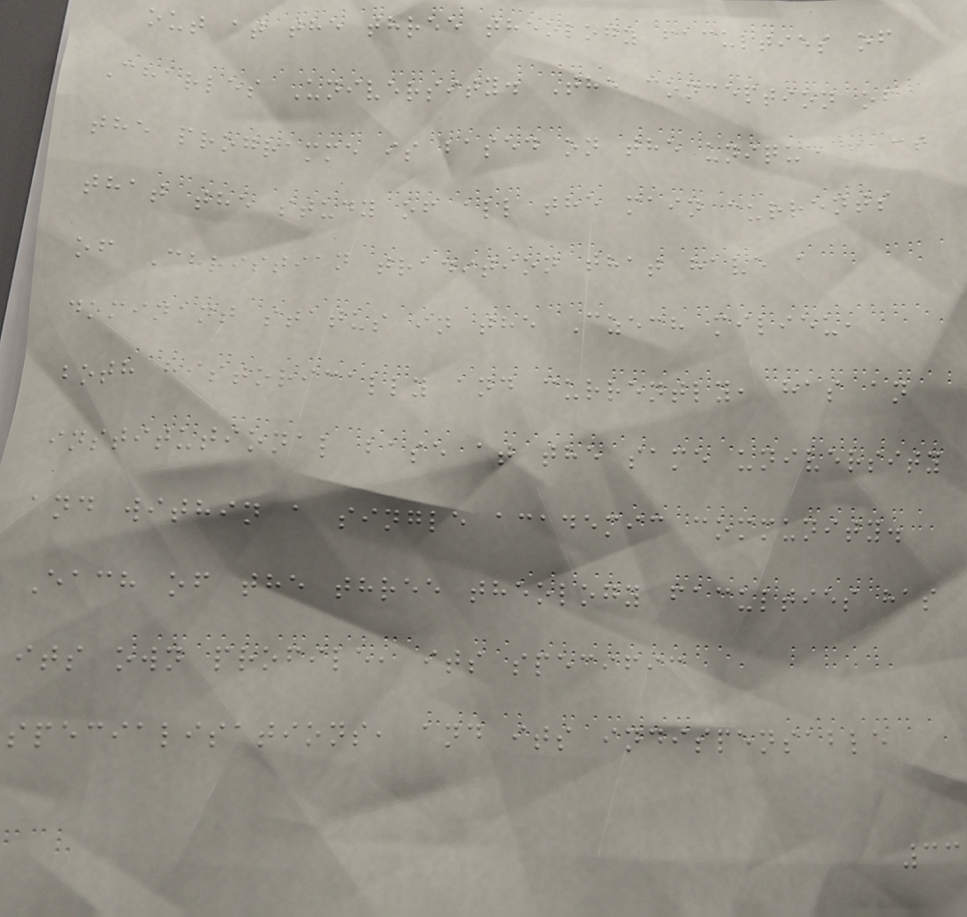out at the three theology faculties of
Charles University. The conception of
the programme is based on the unique fact
that the study of all the main currents
of Christian tradition that have a
dominant status in the Czech milieu,
both historically and currently, has an
institutional base at the same university
and within a single academic community.
Each of the three theology faculties has
its own profile, its specific
specialisations, and its indispensable
33
